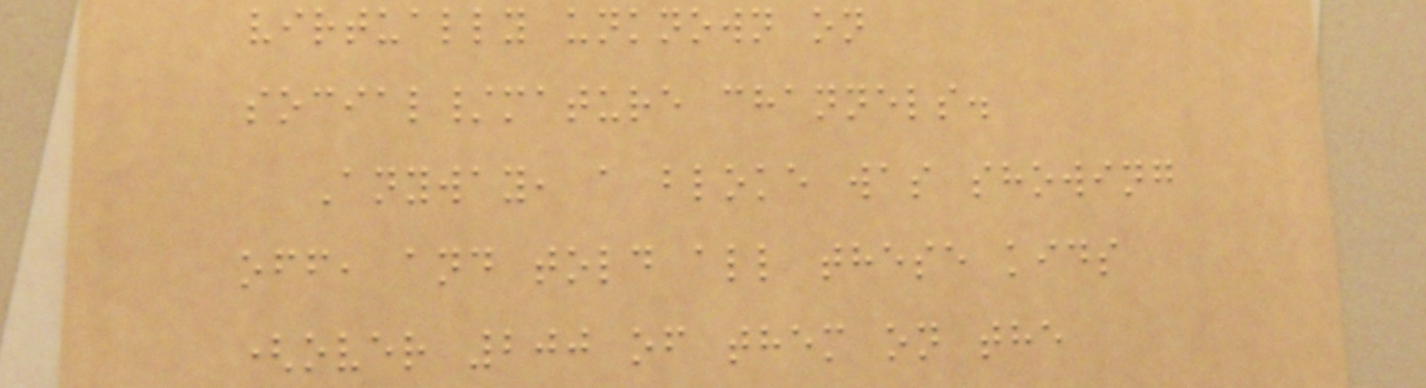virtually unknown on
social/mature channels.
Anyway, a bloke was showing
off, and told all these kids
(over 200 of them on the
